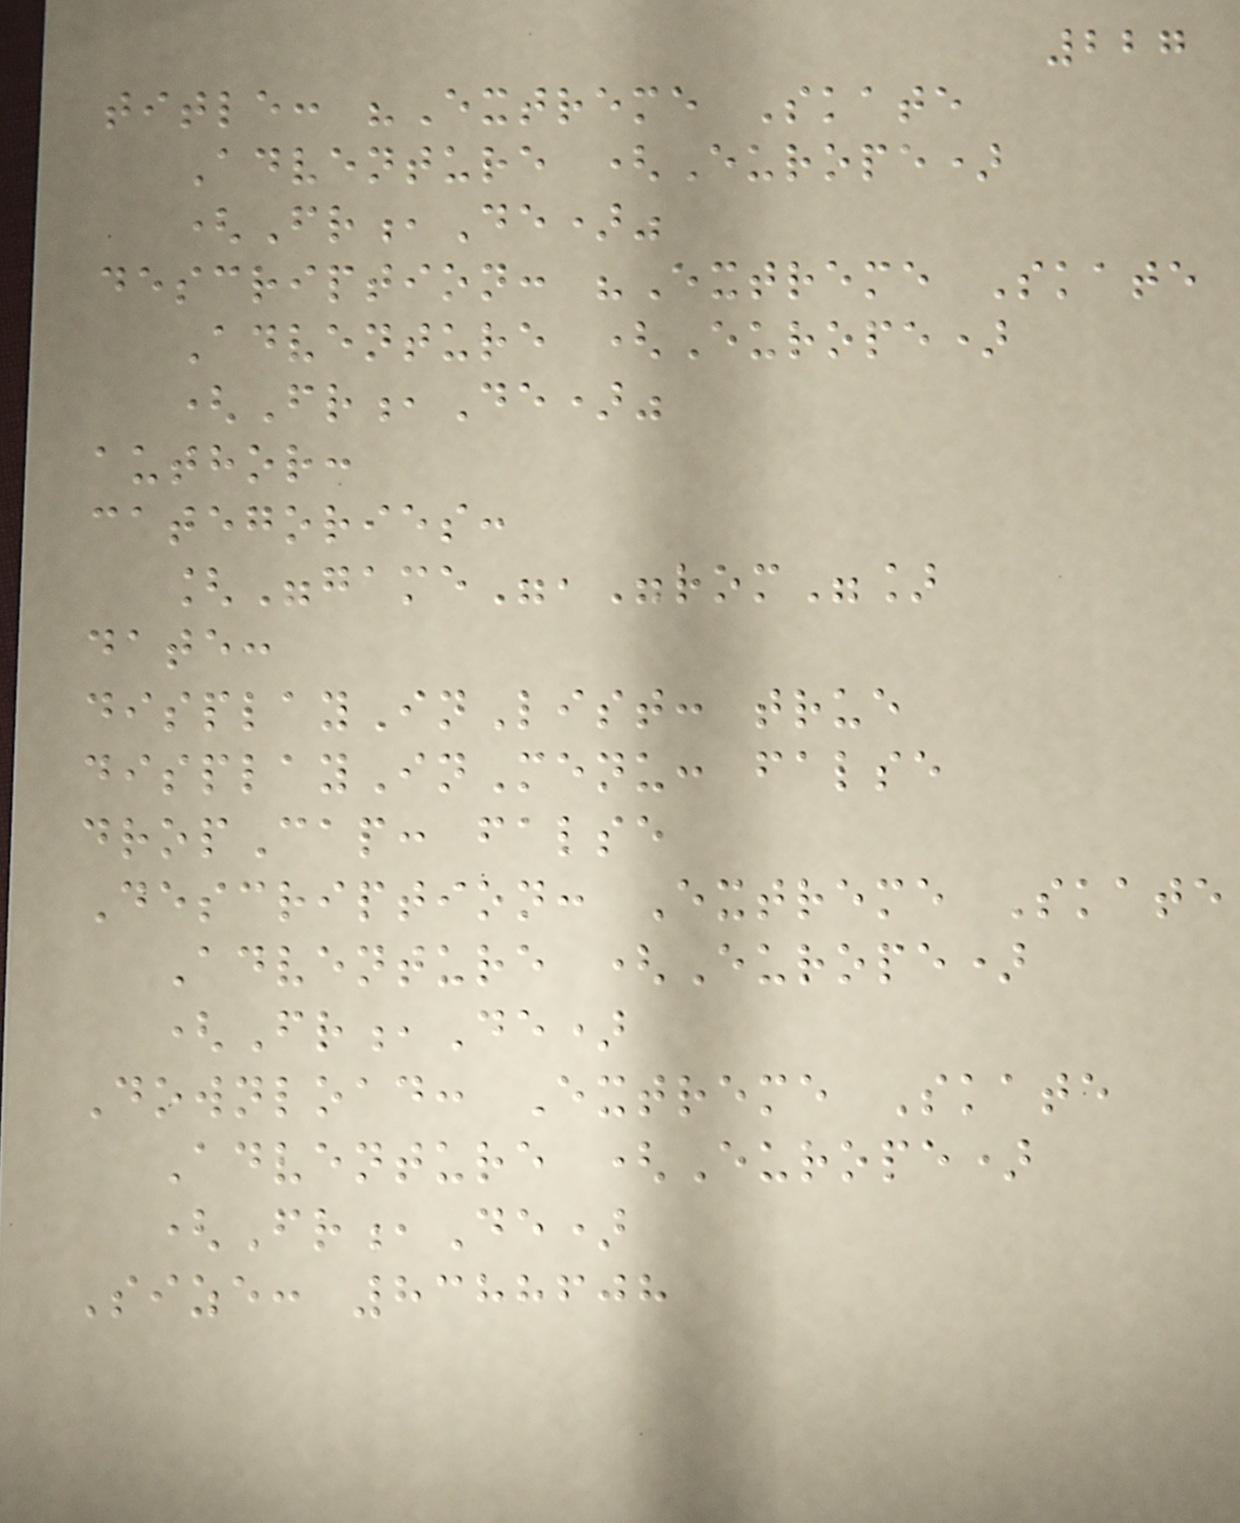227
title: "Extreme Skate
Adventure (Europe)
(Fr,De)"
description: "Extreme Skate
Adventure (Europe)
(Fr,De)"
author:
categories:
["game","rom"]
date:
displayInList: true
displayInMenu: false
dropCap: false
Description: Extreme Skate
Adventure (Europe)
(Fr,De)
Download: Extreme Skate
Adventure (Europe)
(Fr,De)
Size: 8388608
